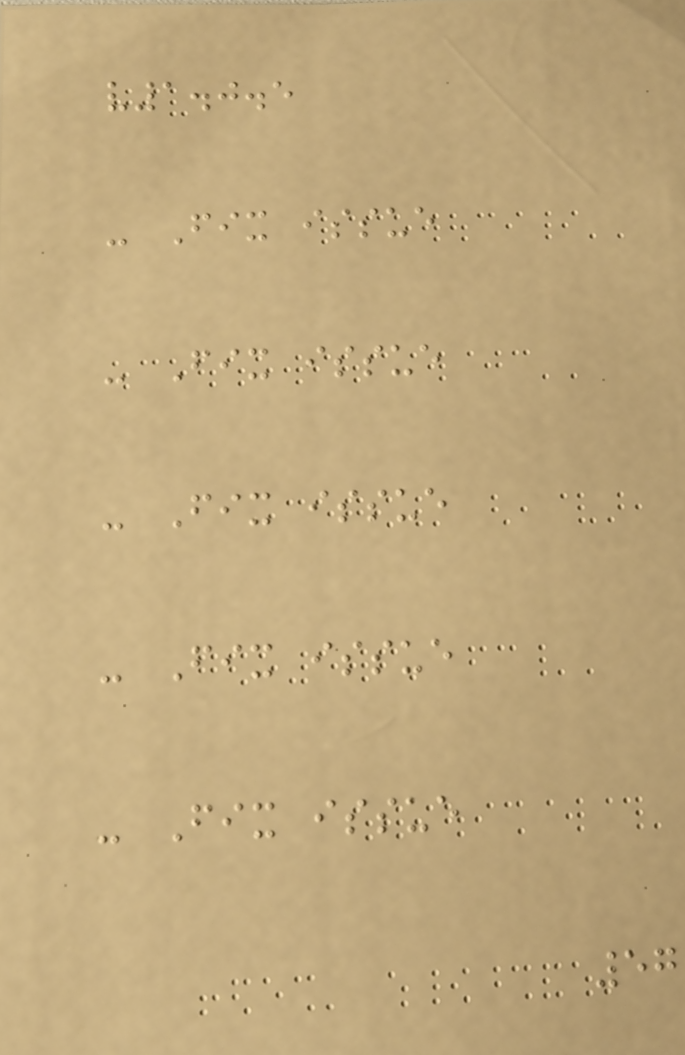v1.0.5
- Fix issue
- Fix issue
- Fix issue
- Fix issue
- Fix issue
57
